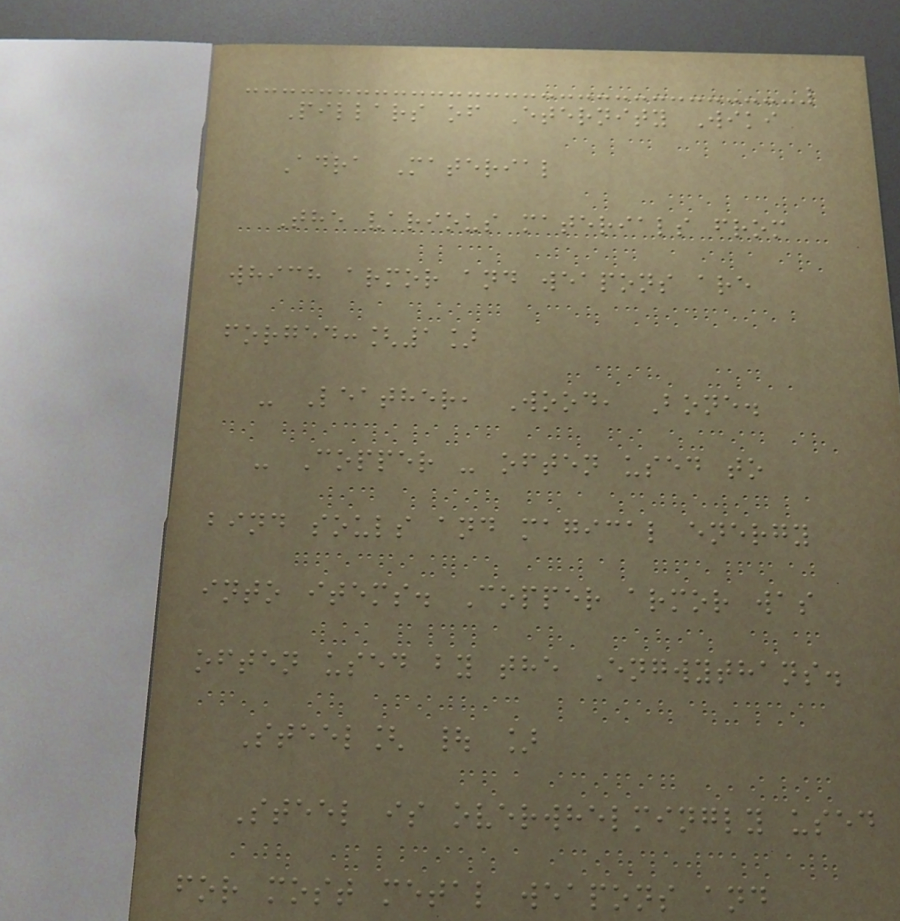Pillars of Eternity Wiki
Adra Material
The various materials from
which armor and weapons are
forged:[1]
- Leather, Wood, Bone.
- Copper - often used to
bind souls and magical energy
into items. Copper armor was
often used by the Engwythans.
Steel[ | ]
Steel is overwhelmingly used
for most metal weapons and
